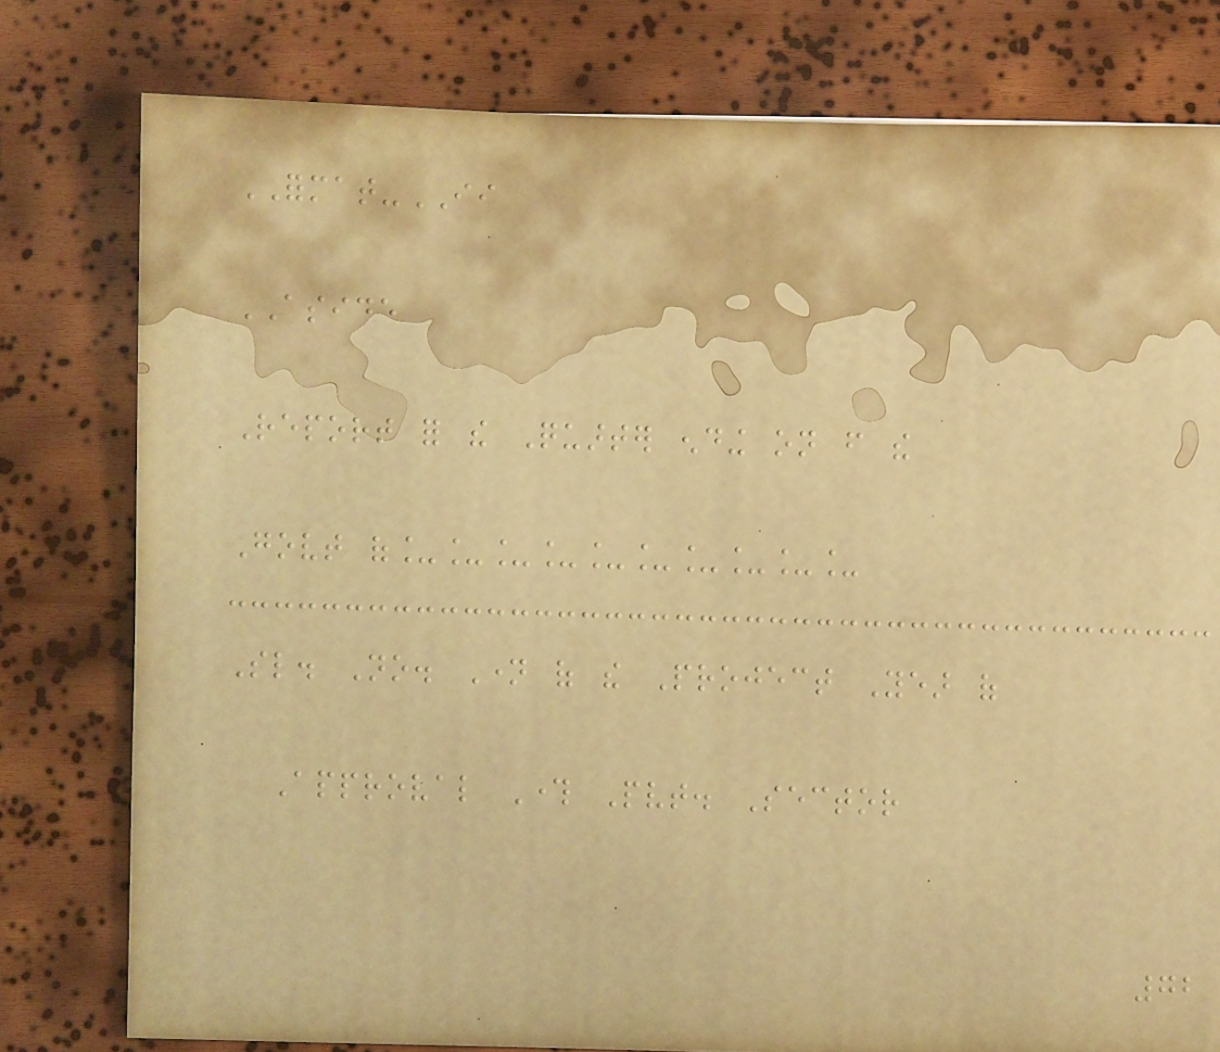FORMAT-II
ASIDE
Report for the Quarter ending on from the
Govt of__________
Sl. No. Name of the Project Year of
Approval Through Pvt. Sector
72
